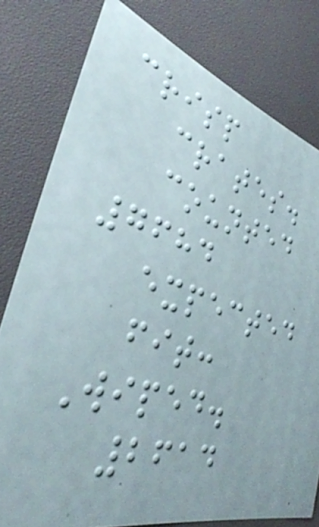crisp
crates.
counted
7684
expected
fit:
Wiped.
2614
